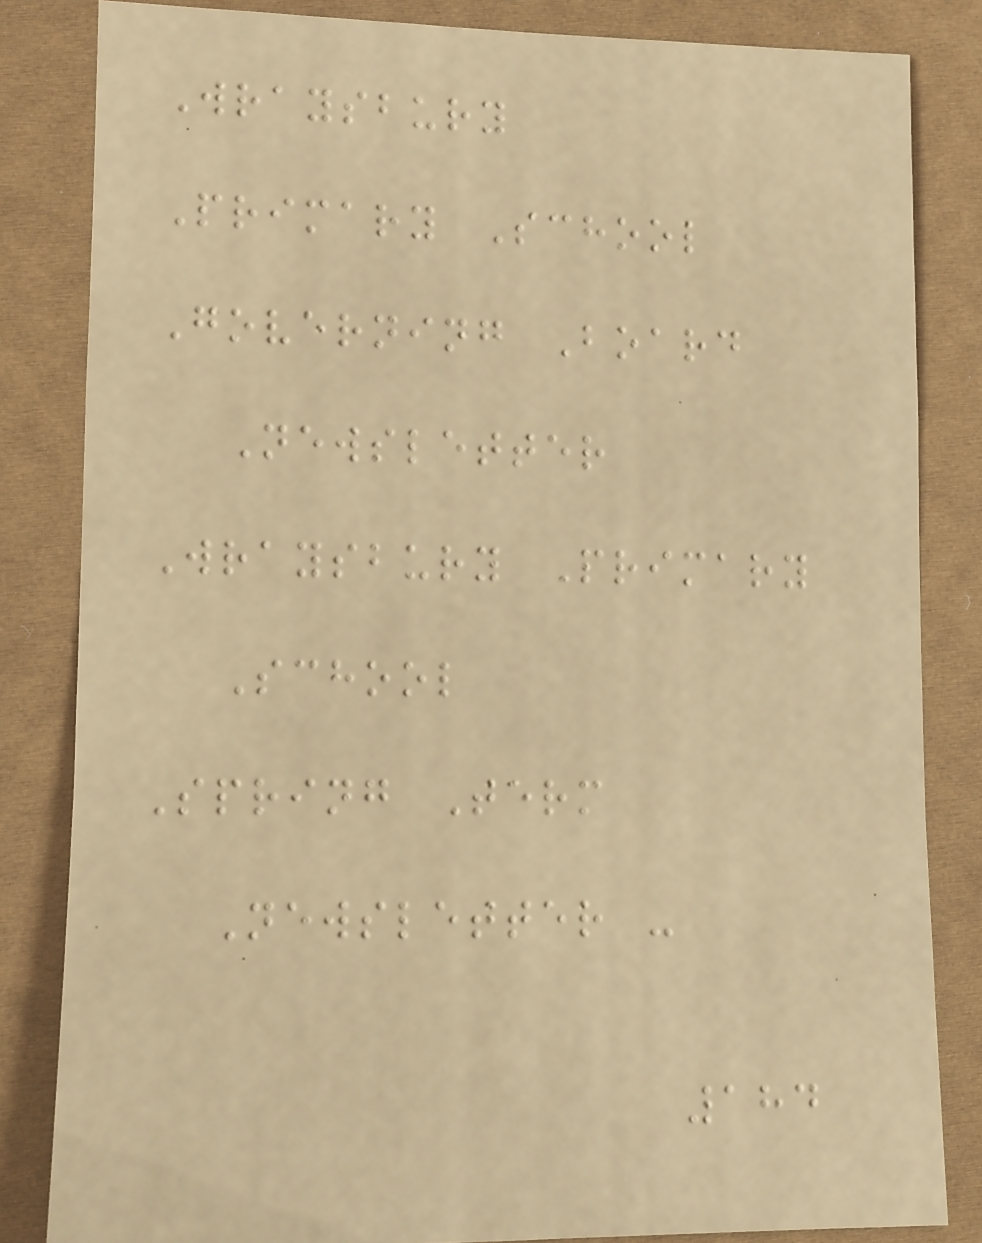Wraysbury
Primary School
Governing Board
Newsletter
Wraysbury Primary
School
Spring Term
Newsletter -
184
